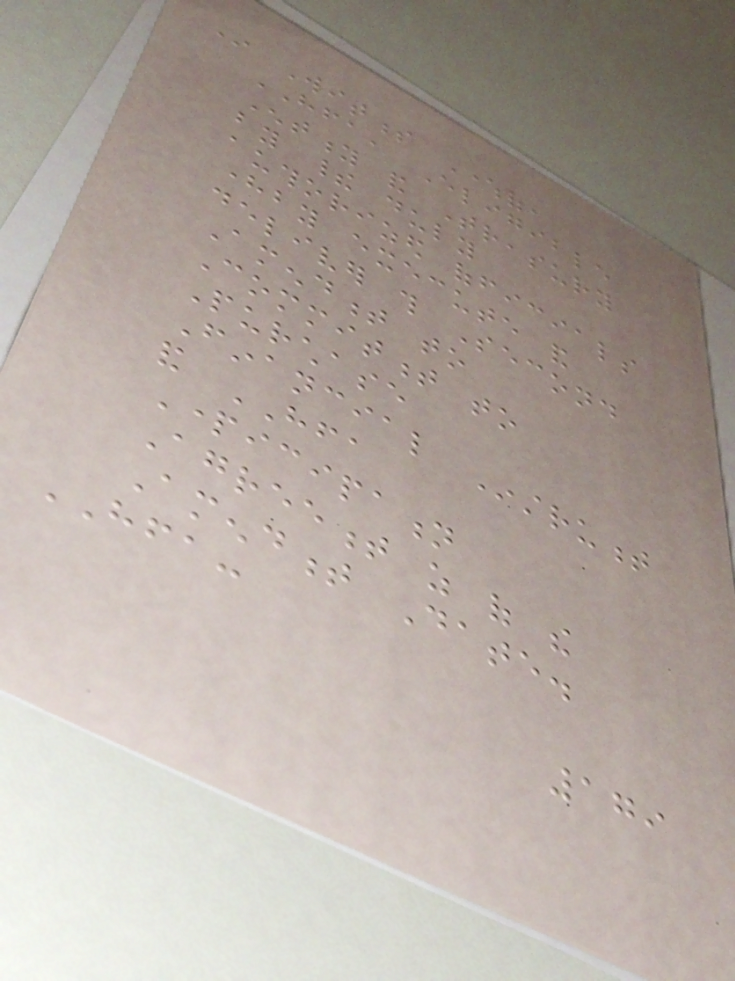In Witness Whereof,
HFA, Eligible
Entity and Treasury
by their duly
authorized officials
hereby execute and
deliver this Second
Amendment to
Commitment to
Purchase
Financial Instrument
and HFA
Participation
Agreement as of the
Amendment Date.
HFA:
179
